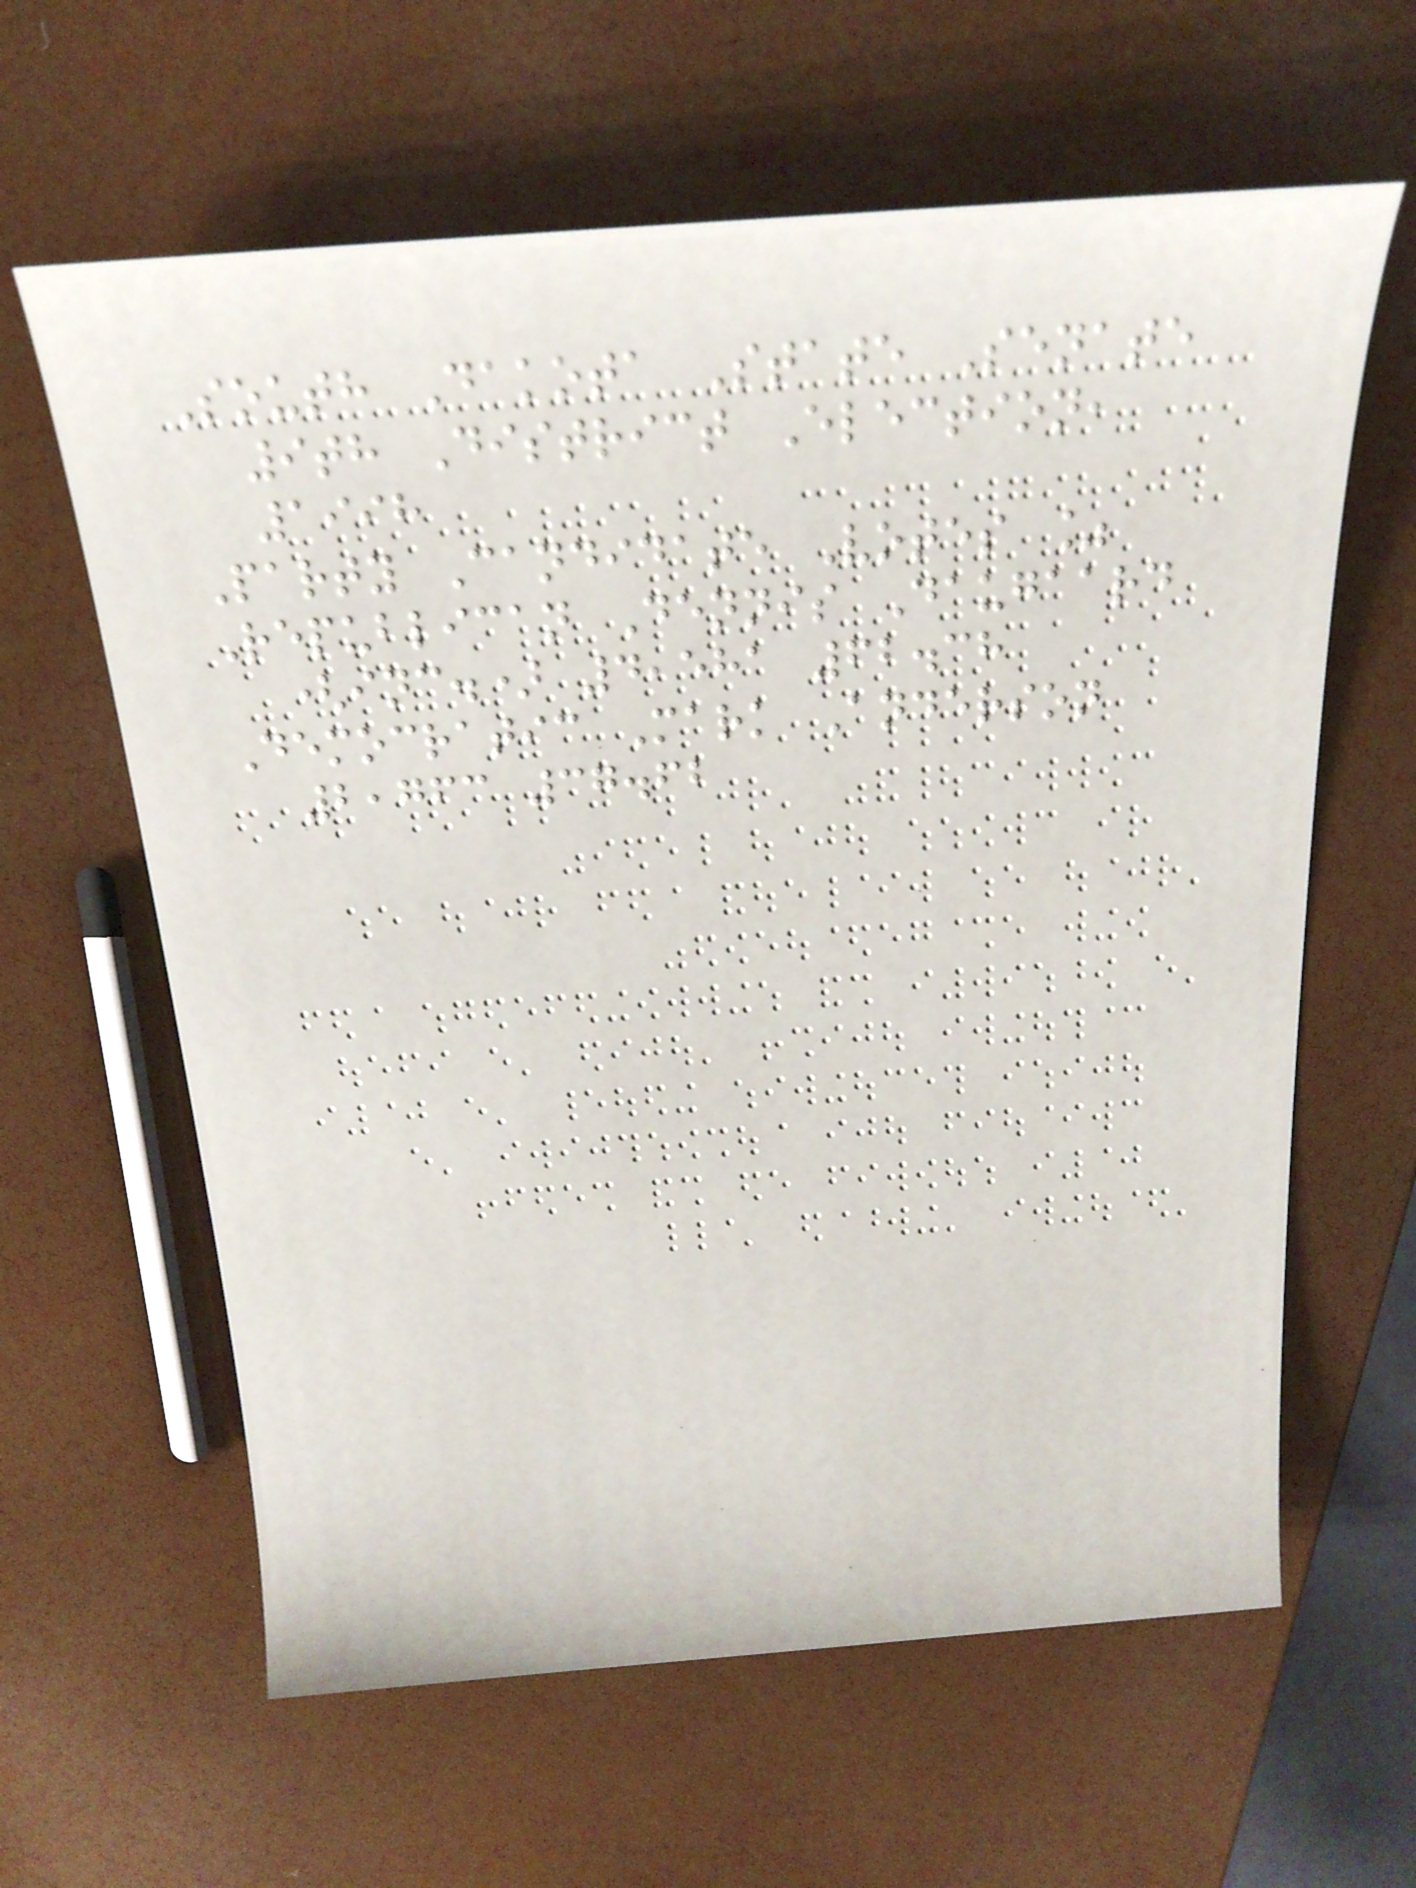South Dakota State Senate
9th District Election,
1998
Party Candidate Votes %
Republican Dennis Daugaard
(inc.) 4,581 62.38
Democratic Mark Anderson
2,763 37.62
